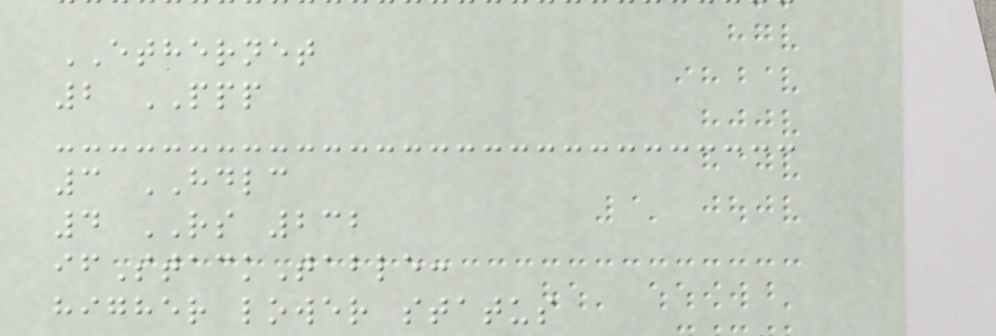ETHERNET
2 PPP
3 HDLC
4 RS 232
ifStackTable:
higher lower status
